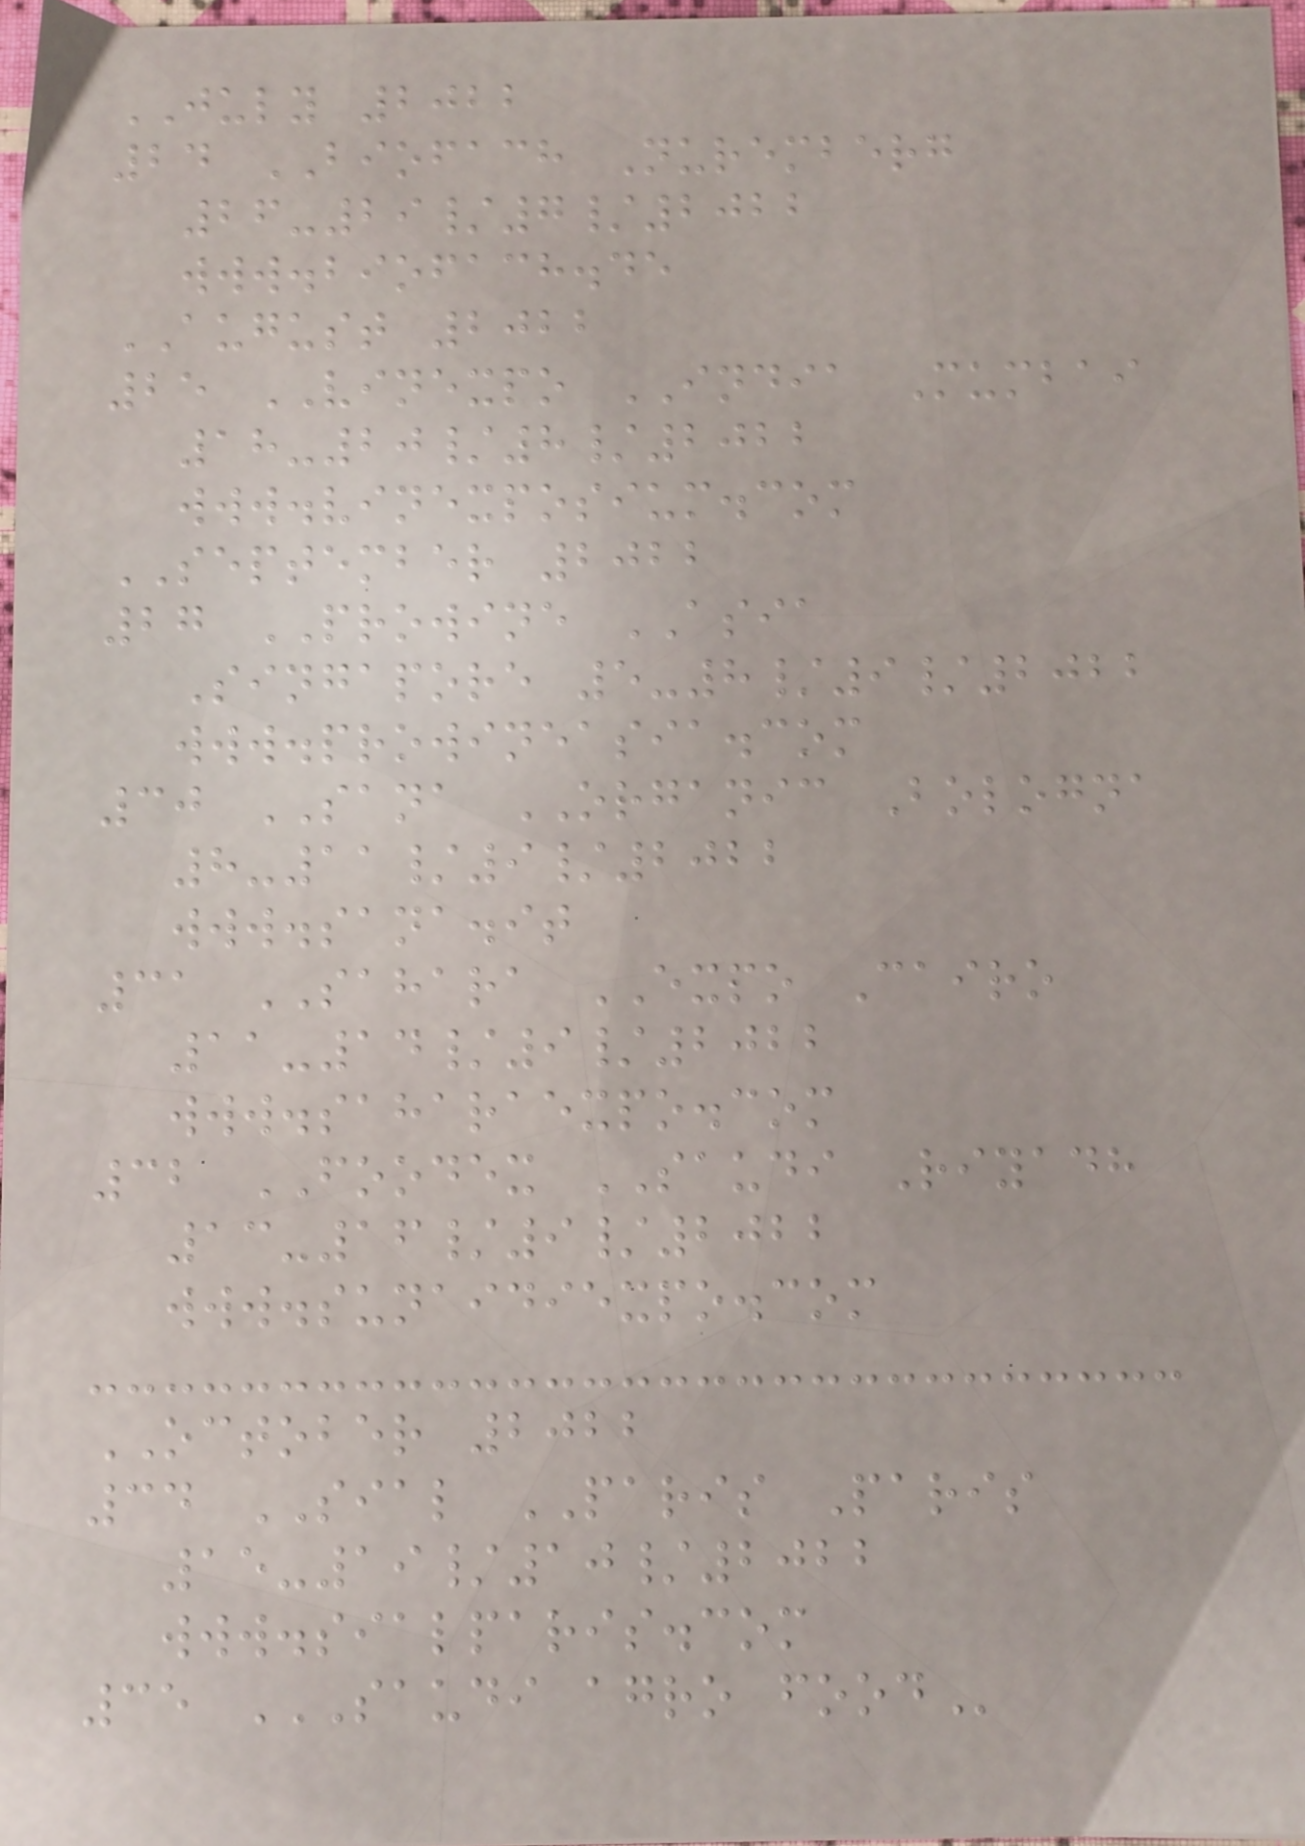JULY 2022
24 BIOFACH Nuremberg
26-29/7/2022
www.biofach.de
AUGUST 2022
25 VINEXPO INDIA Mumbai
18-20/8/2022
www.vinexposium.com
SEPTEMBER 2022
27 PROWINE ASIA
Singapore 5-8/9/2022
www.prowineasia.com
30 SANA ORGANIC Bologna
8-11/9/2022
www.sana.it
31 SAHARA EXPO Cairo
11-14/9/2022
www.saharaexpo.com
32 FOODEX SAUDI Riyadh
13-16/9/2022
www.sunaidiexpo.com
OCTOBER 2022
34 SIAL PARIS Paris
15-19/10/2022
www.sialparis.com
35 SAUDI AGRO FOOD
